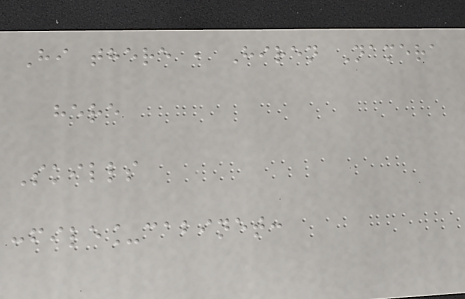Hi there , Hiren Namera
here
Skills
:file_cabinet:
